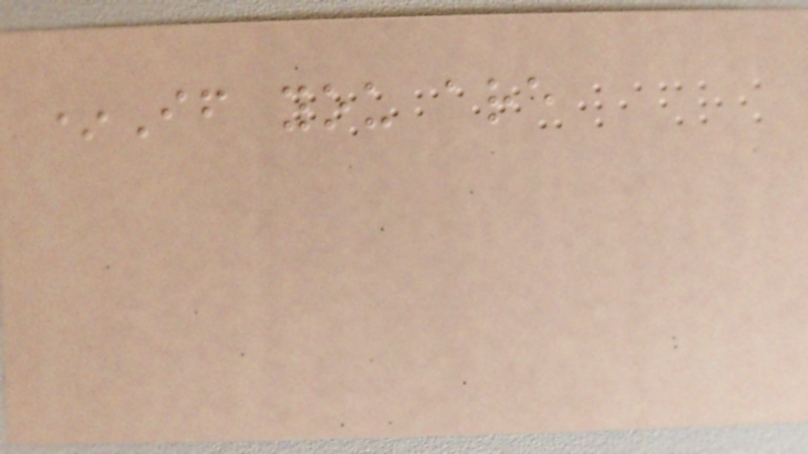*If you are
